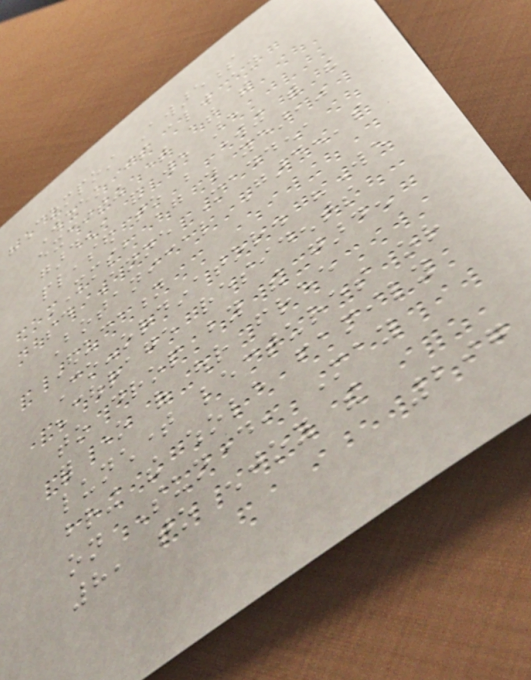"Compost Awareness
Week is always an
exciting time at the
garden, and we are
pleased to be working with the
MMSB again this year,"
said Anne Madden,
Botanical Garden's
Education
Co-ordinator. "We
encourage residents
to drop by the garden
for one of our free
lunchtime lectures or
bring the whole family
on Sunday, May
8, to enjoy the
297
